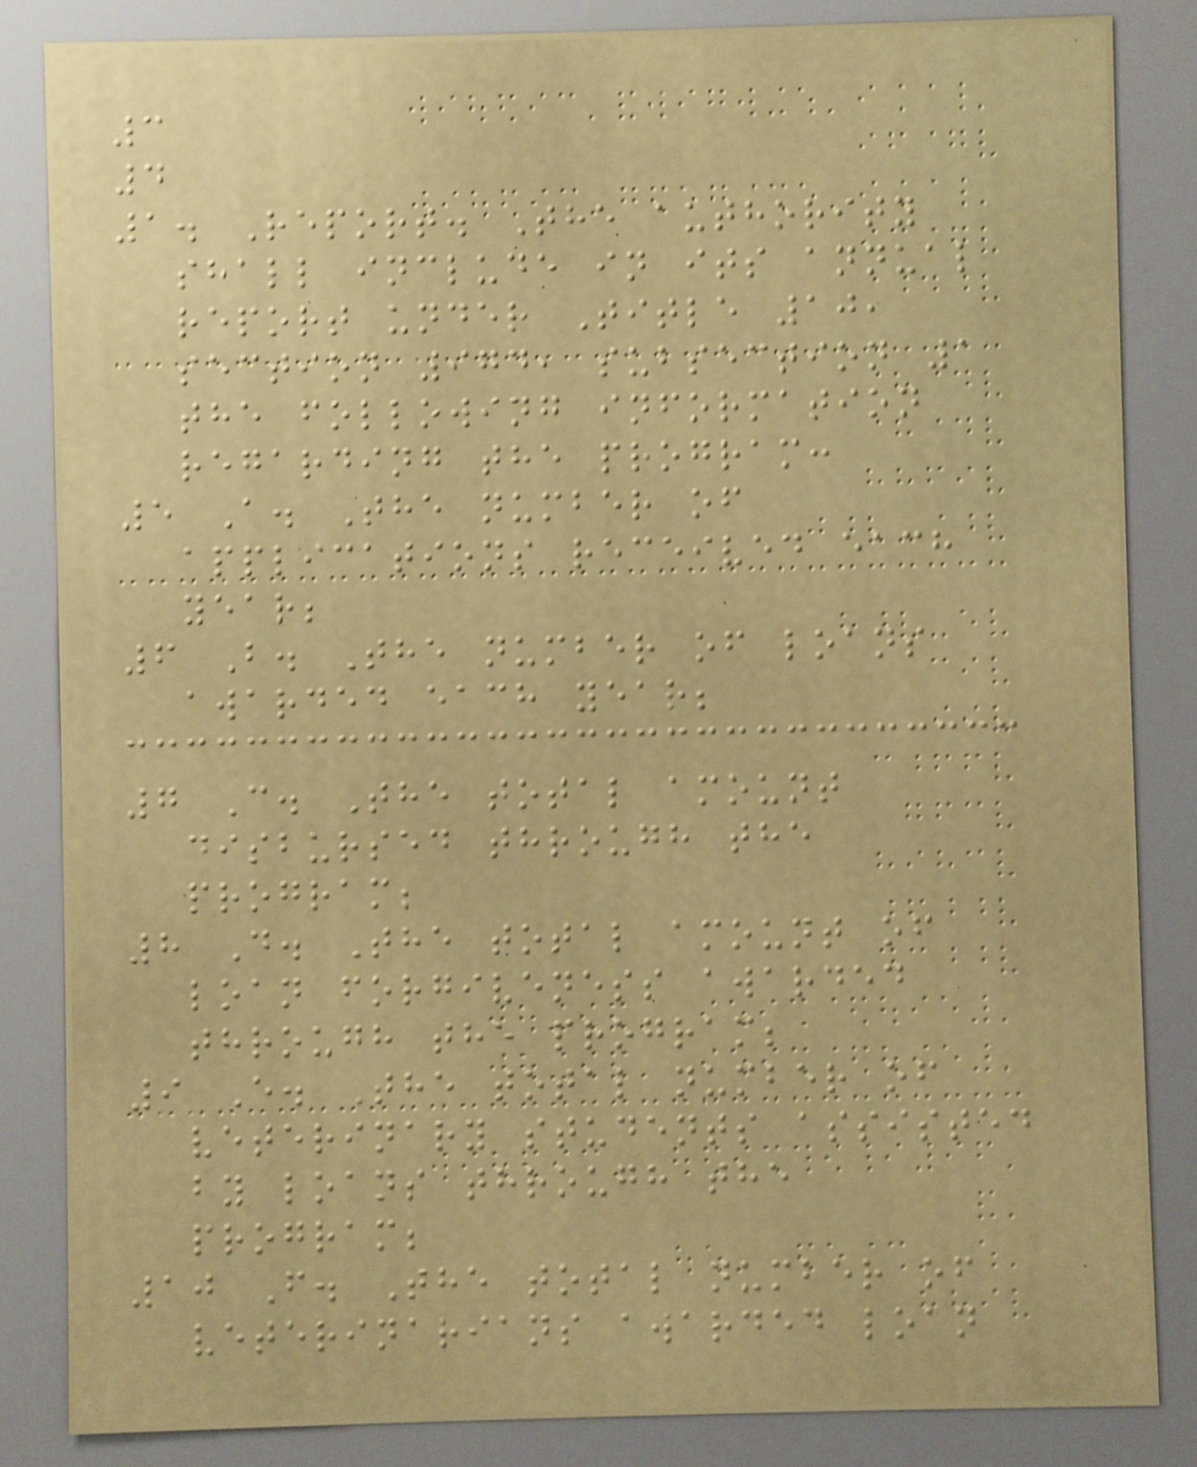3
4
1. Report. The authority
shall include in its annual
report under Title 10,
section 974, subsection 1
the following information
regarding the program:
5 A. The number of
applications received each
year;
6 B. The number of loans
awarded each year;
7 C. The total amount
disbursed through the
program;
8 D. The total amount of
loan forgiveness awarded
through the program;
9 E. The total number of
veterinary students assisted
by loans through the
program;
10 F. The total number of
veterinarians awarded loan
